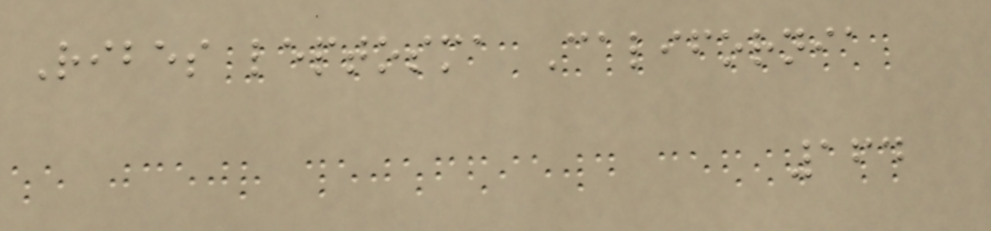Ribes leptosma California
164
